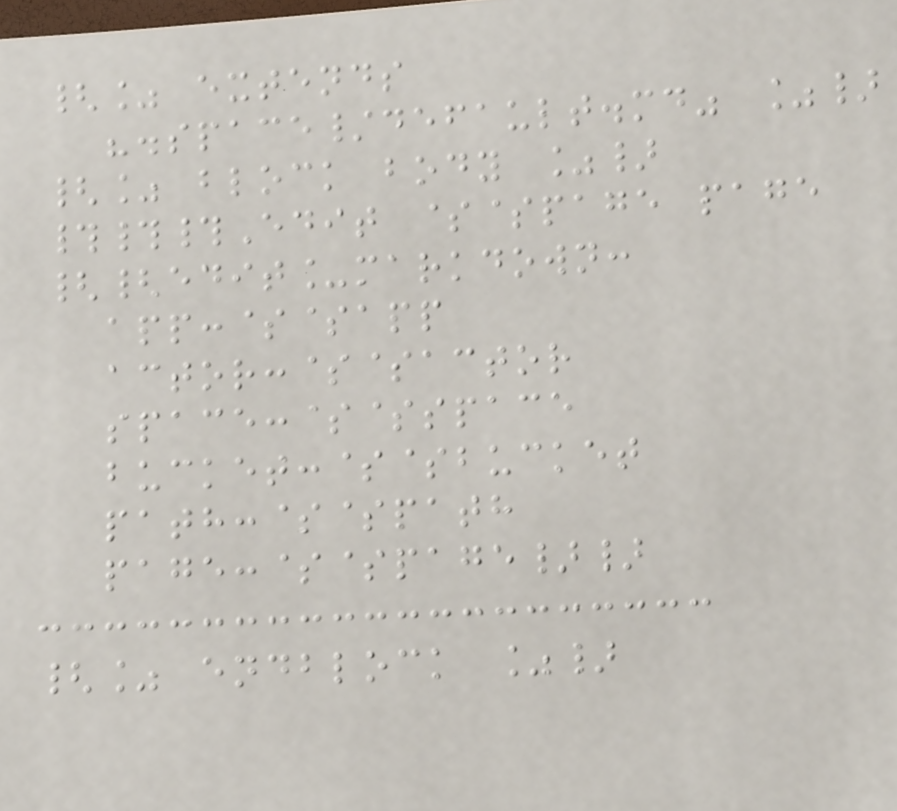{% extends
".space/default.md" %}
{% block body %}
###Edit $$page page
{{edit_markdown:
app:$$app
actor:$$actor
space:$$space
bucket:$$bucket
path:$$path
page:$$page}}
{% endblock %}
